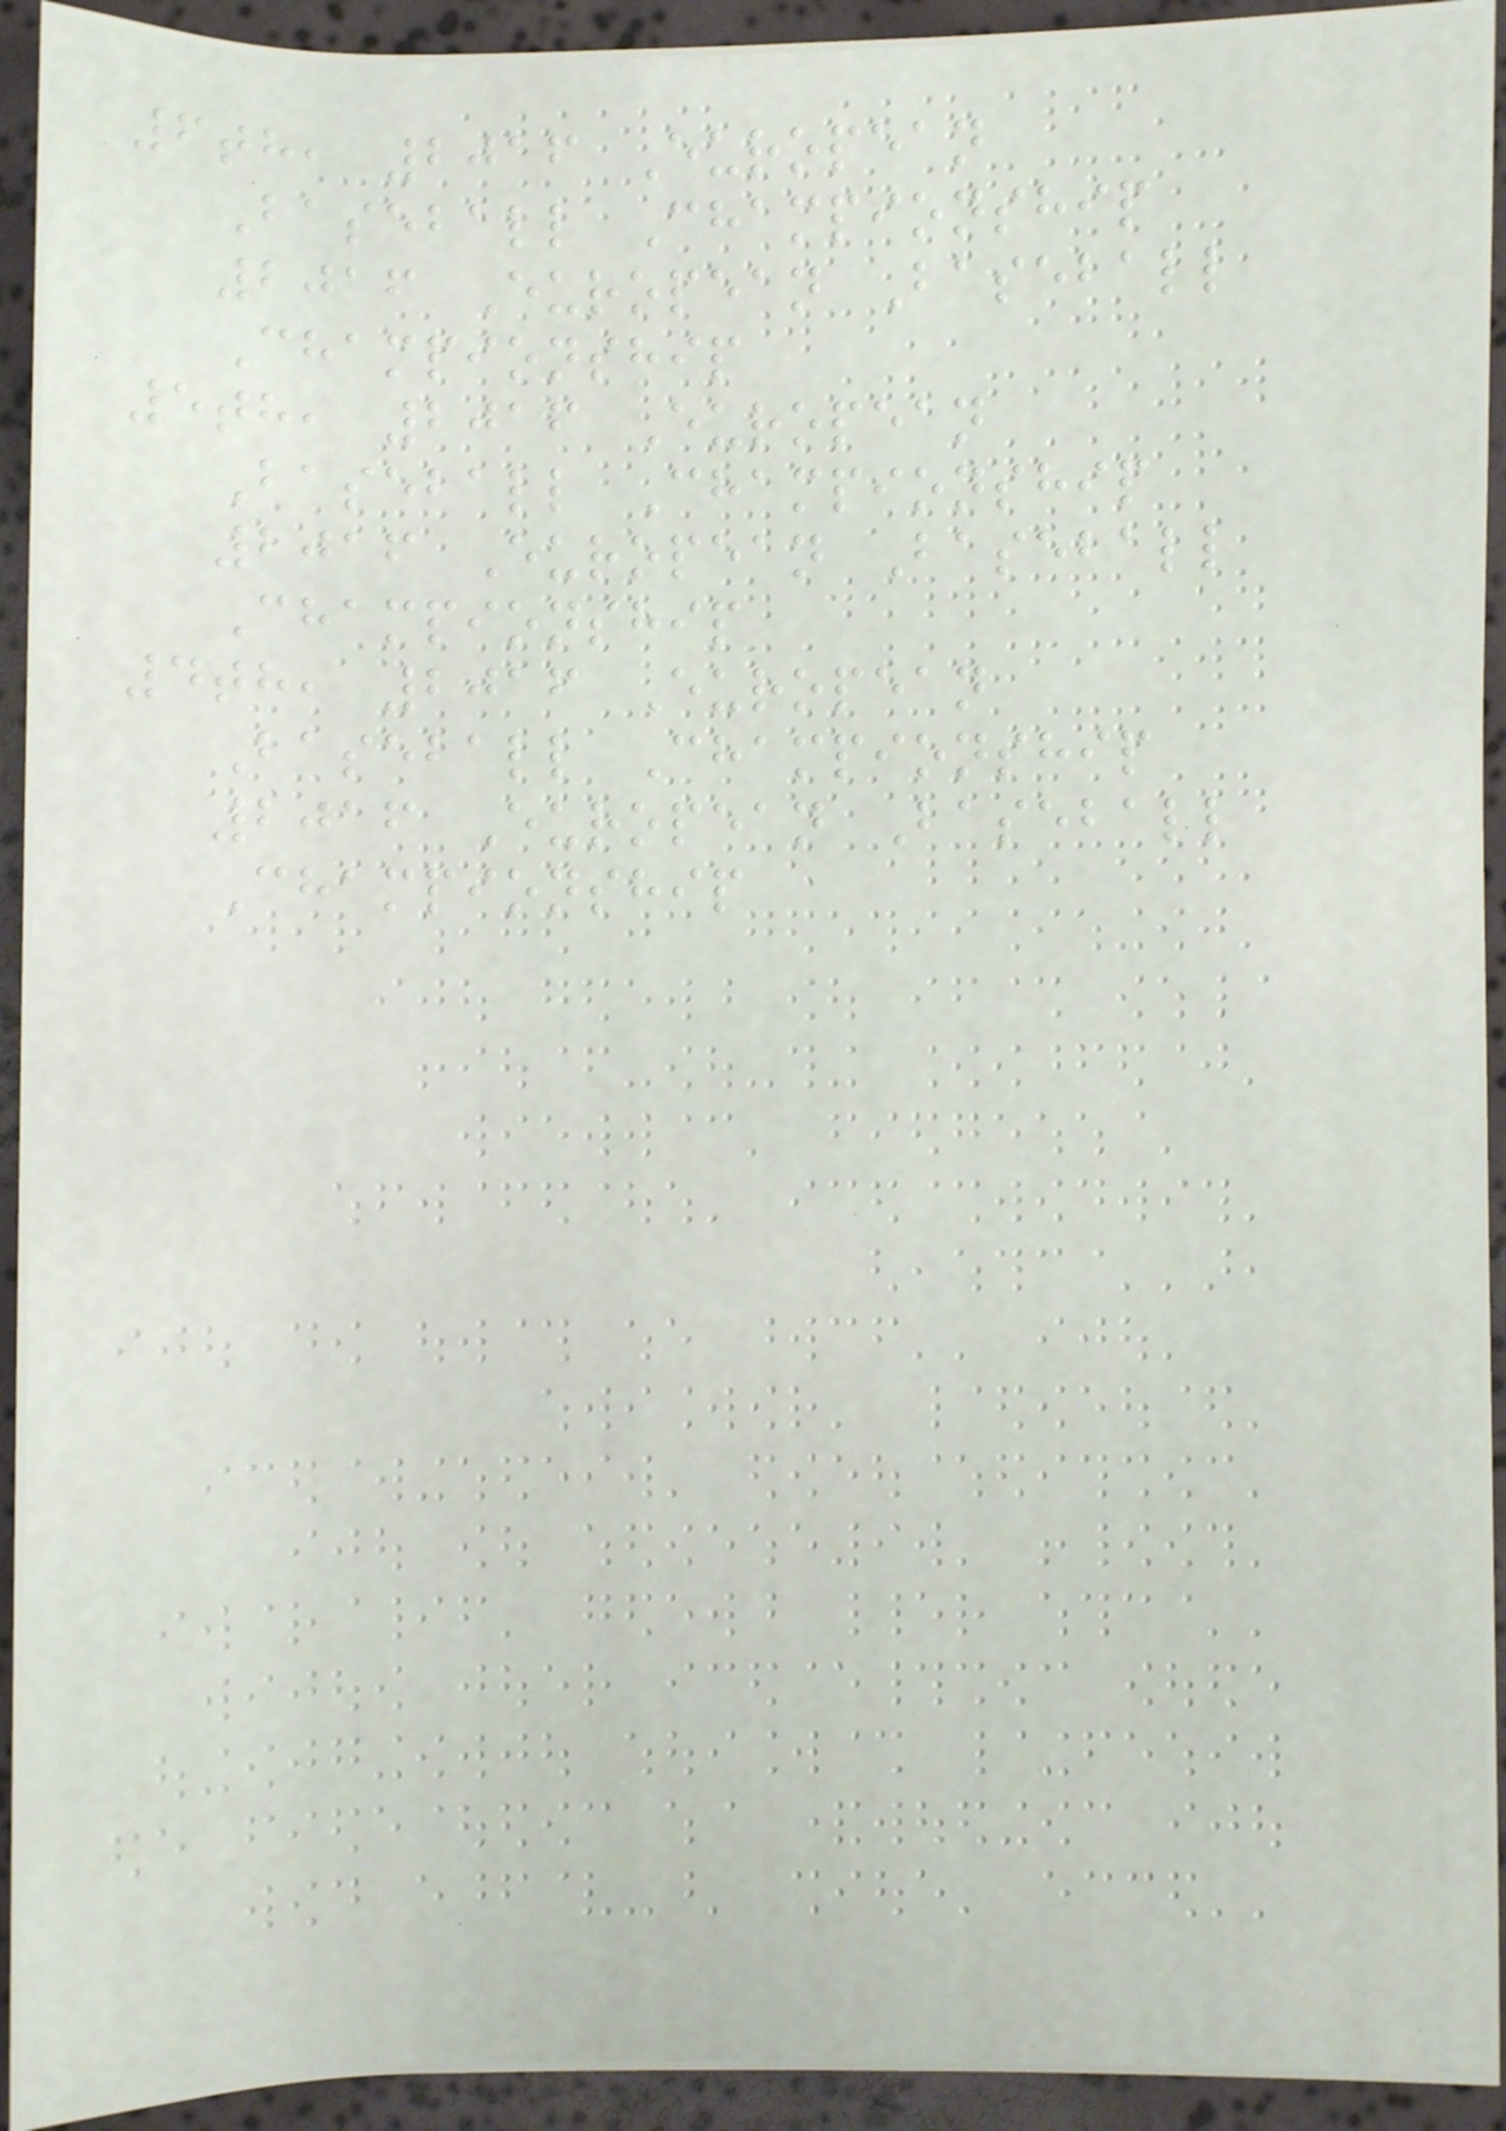6th, 2016 European
Baseball Championship
2016 European Baseball
Championship
5th, 2016 European
Baseball Championship
2016 European Baseball
Championship
4th, 2016 European
Baseball Championship
2016 European Baseball
Championship
